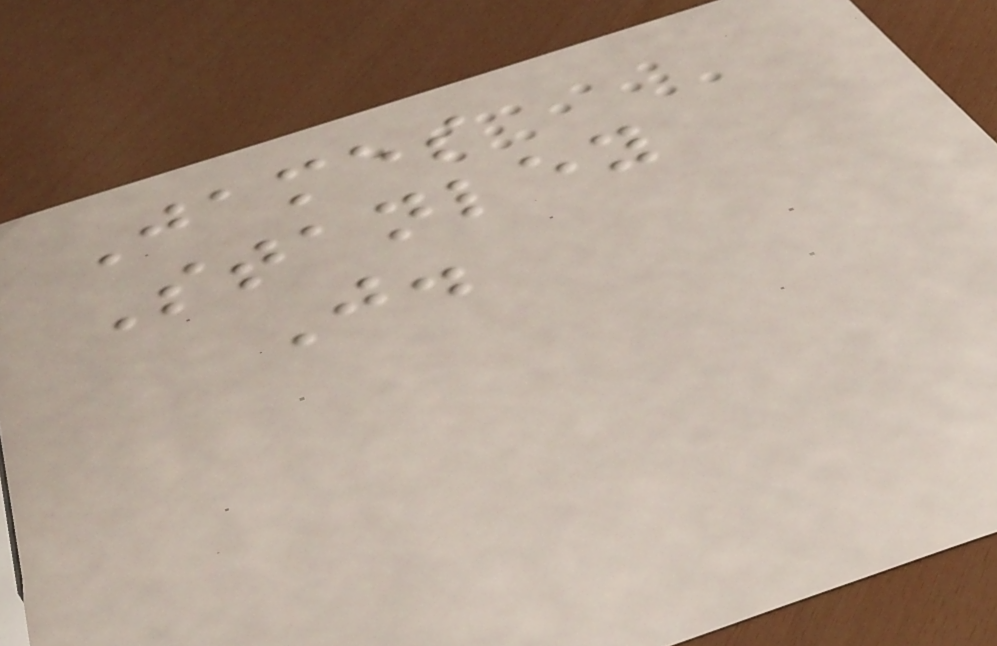James
Stanley
J.
